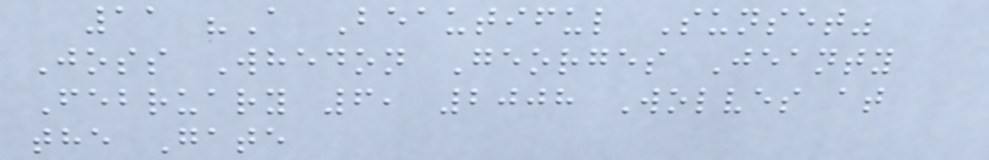11 "A Beautiful Sunset"
Joss Whedon Georges Jeanty
February 6, 2008 Wolves at
the Gate
